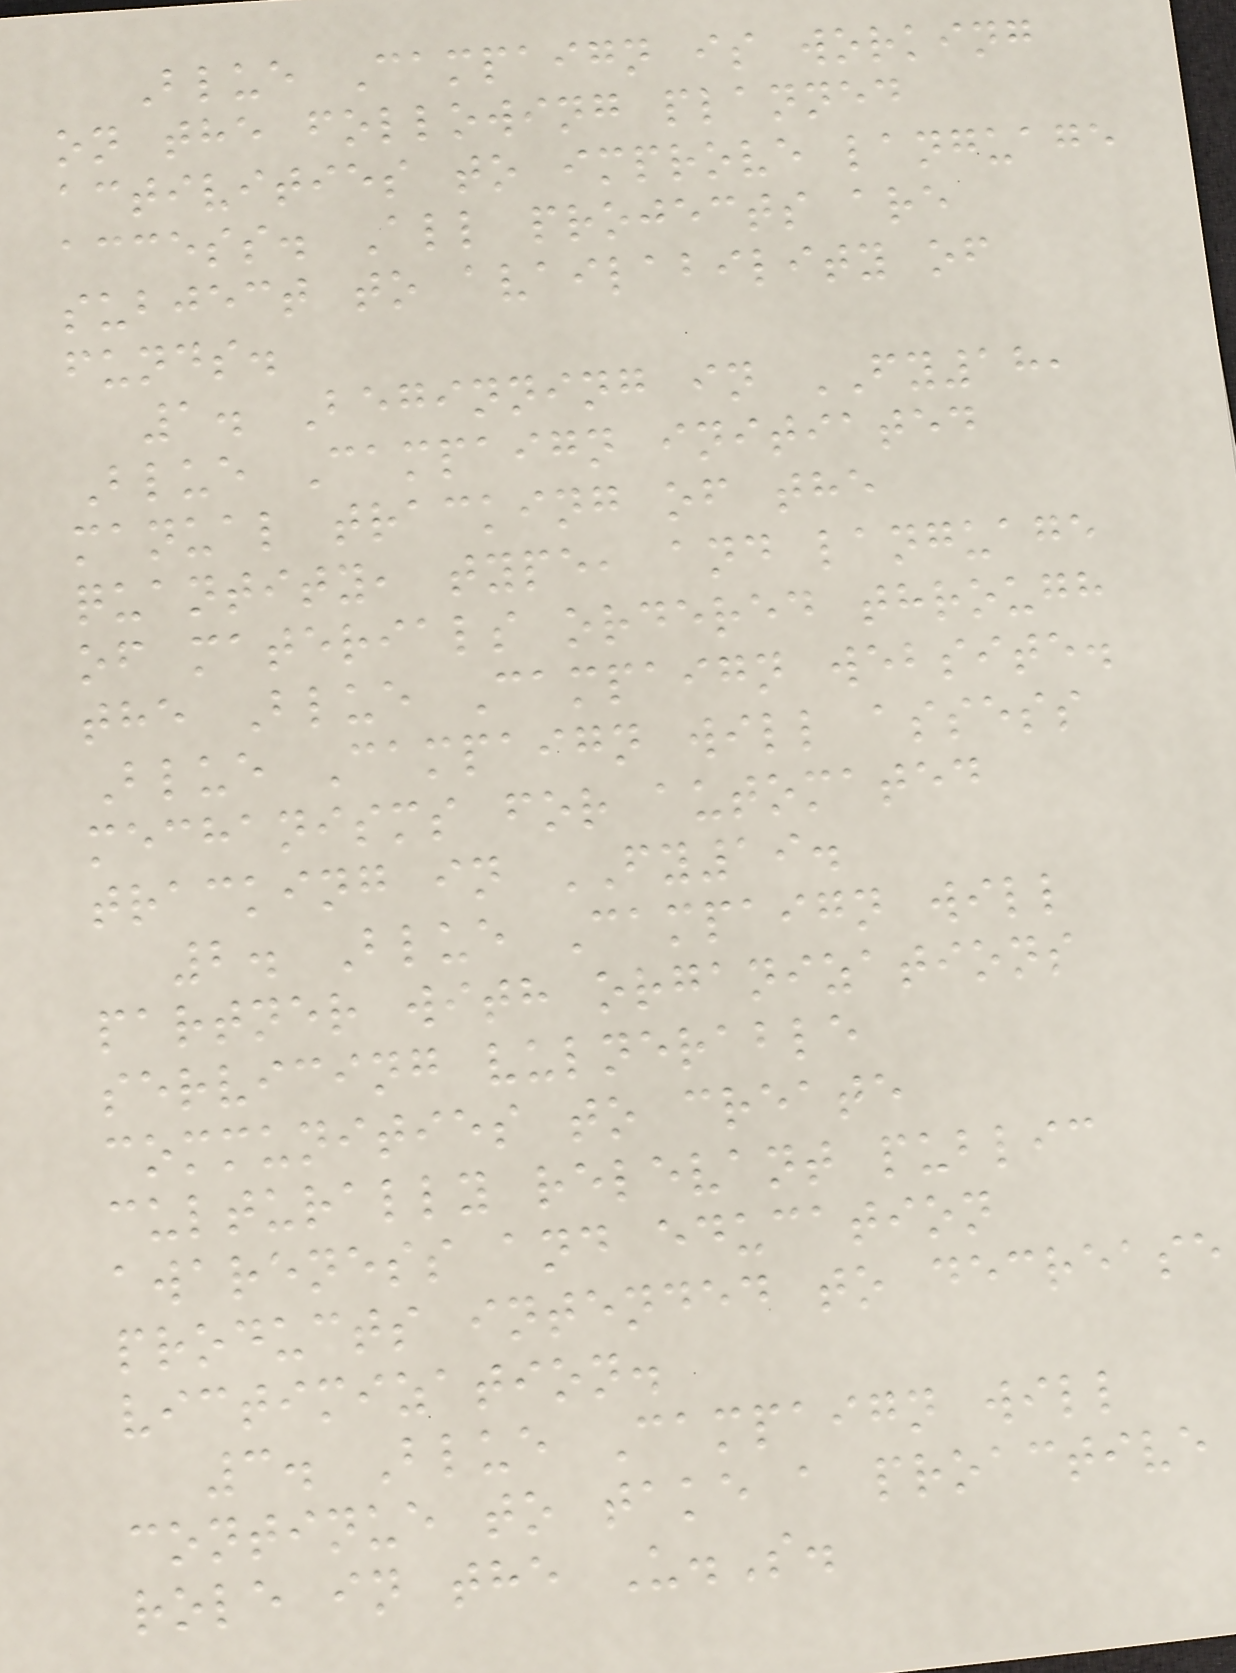Blue Campaign is working
on the following planned
activities to improve language
access. All projects are
subject to availability of
funds.
1. Beginning in FY18,
Blue Campaign initiated
manual tracking of the
quantity, type, and language
of materials ordered through
the Blue Campaign website.
Blue Campaign will assess
mechanisms for automated
tracking in FY19.
2. Blue Campaign will
partner with organizations
servicing vulnerable
communities to create
culturally relevant public
awareness and education
products intended to decrease
victimization.
3. Blue Campaign will
continue to take a proactive
role in the U.S.
